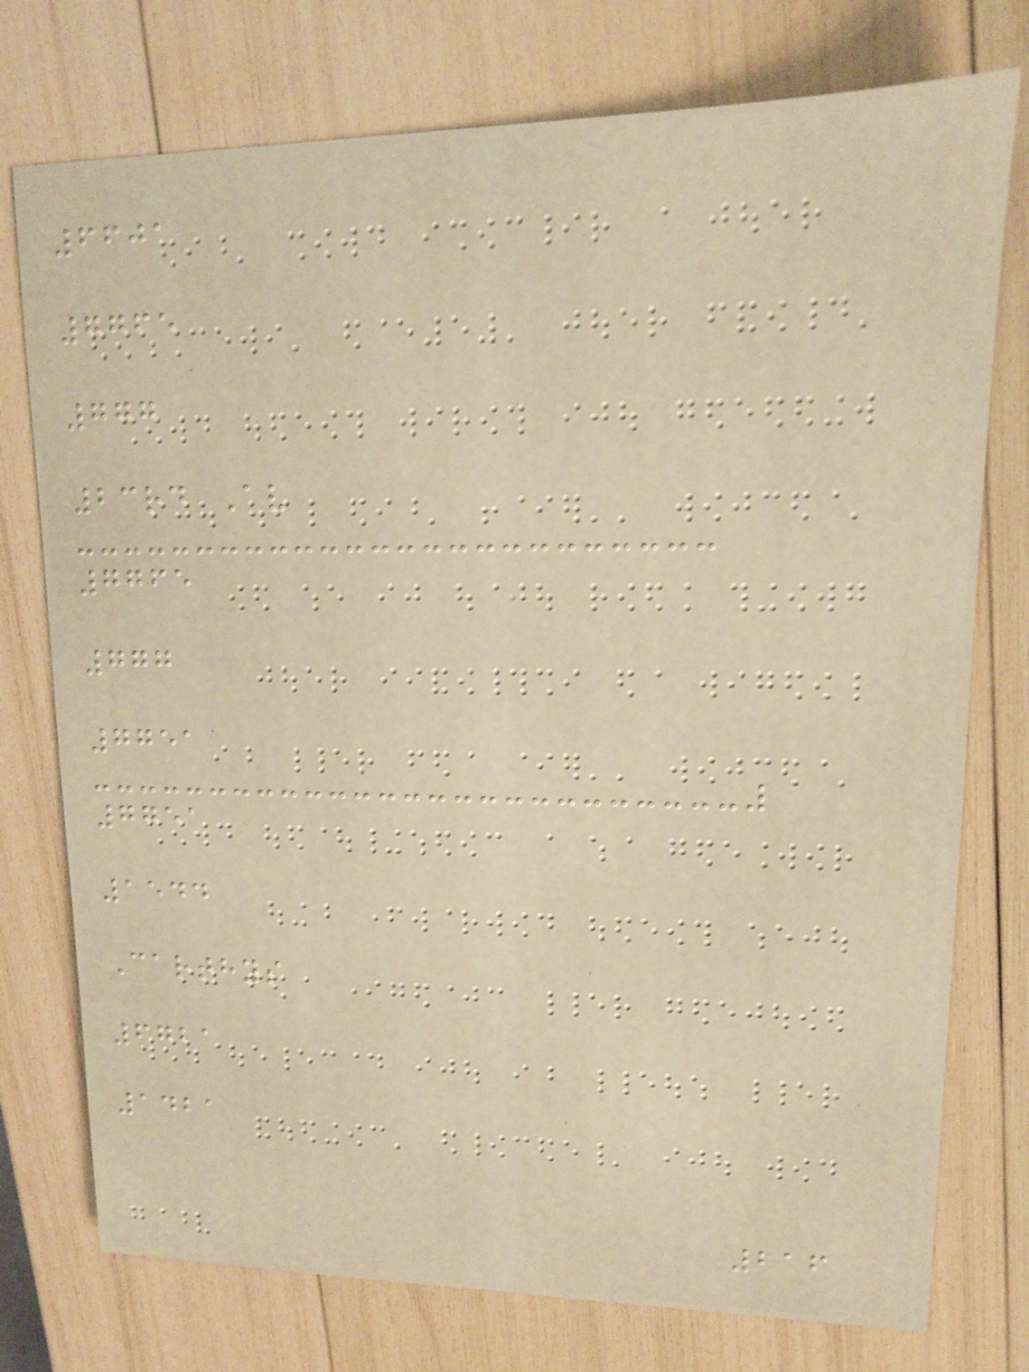6601
7765
777
23rd Av
7765
777
7751
7751
1544
Carthys
6721
1421
216
